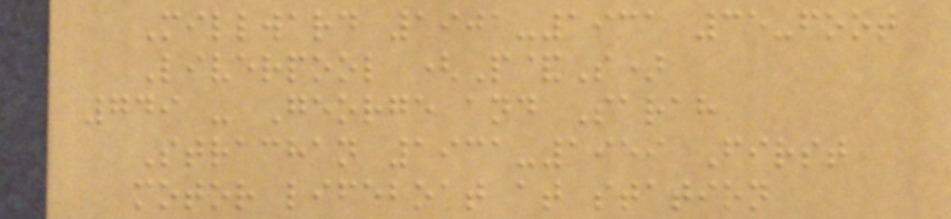Millward 1901-1931 35-foot
Liverpool (P&S)
749 - George and Sarah
Strachan 1931-1959 First
motor lifeboat at station
